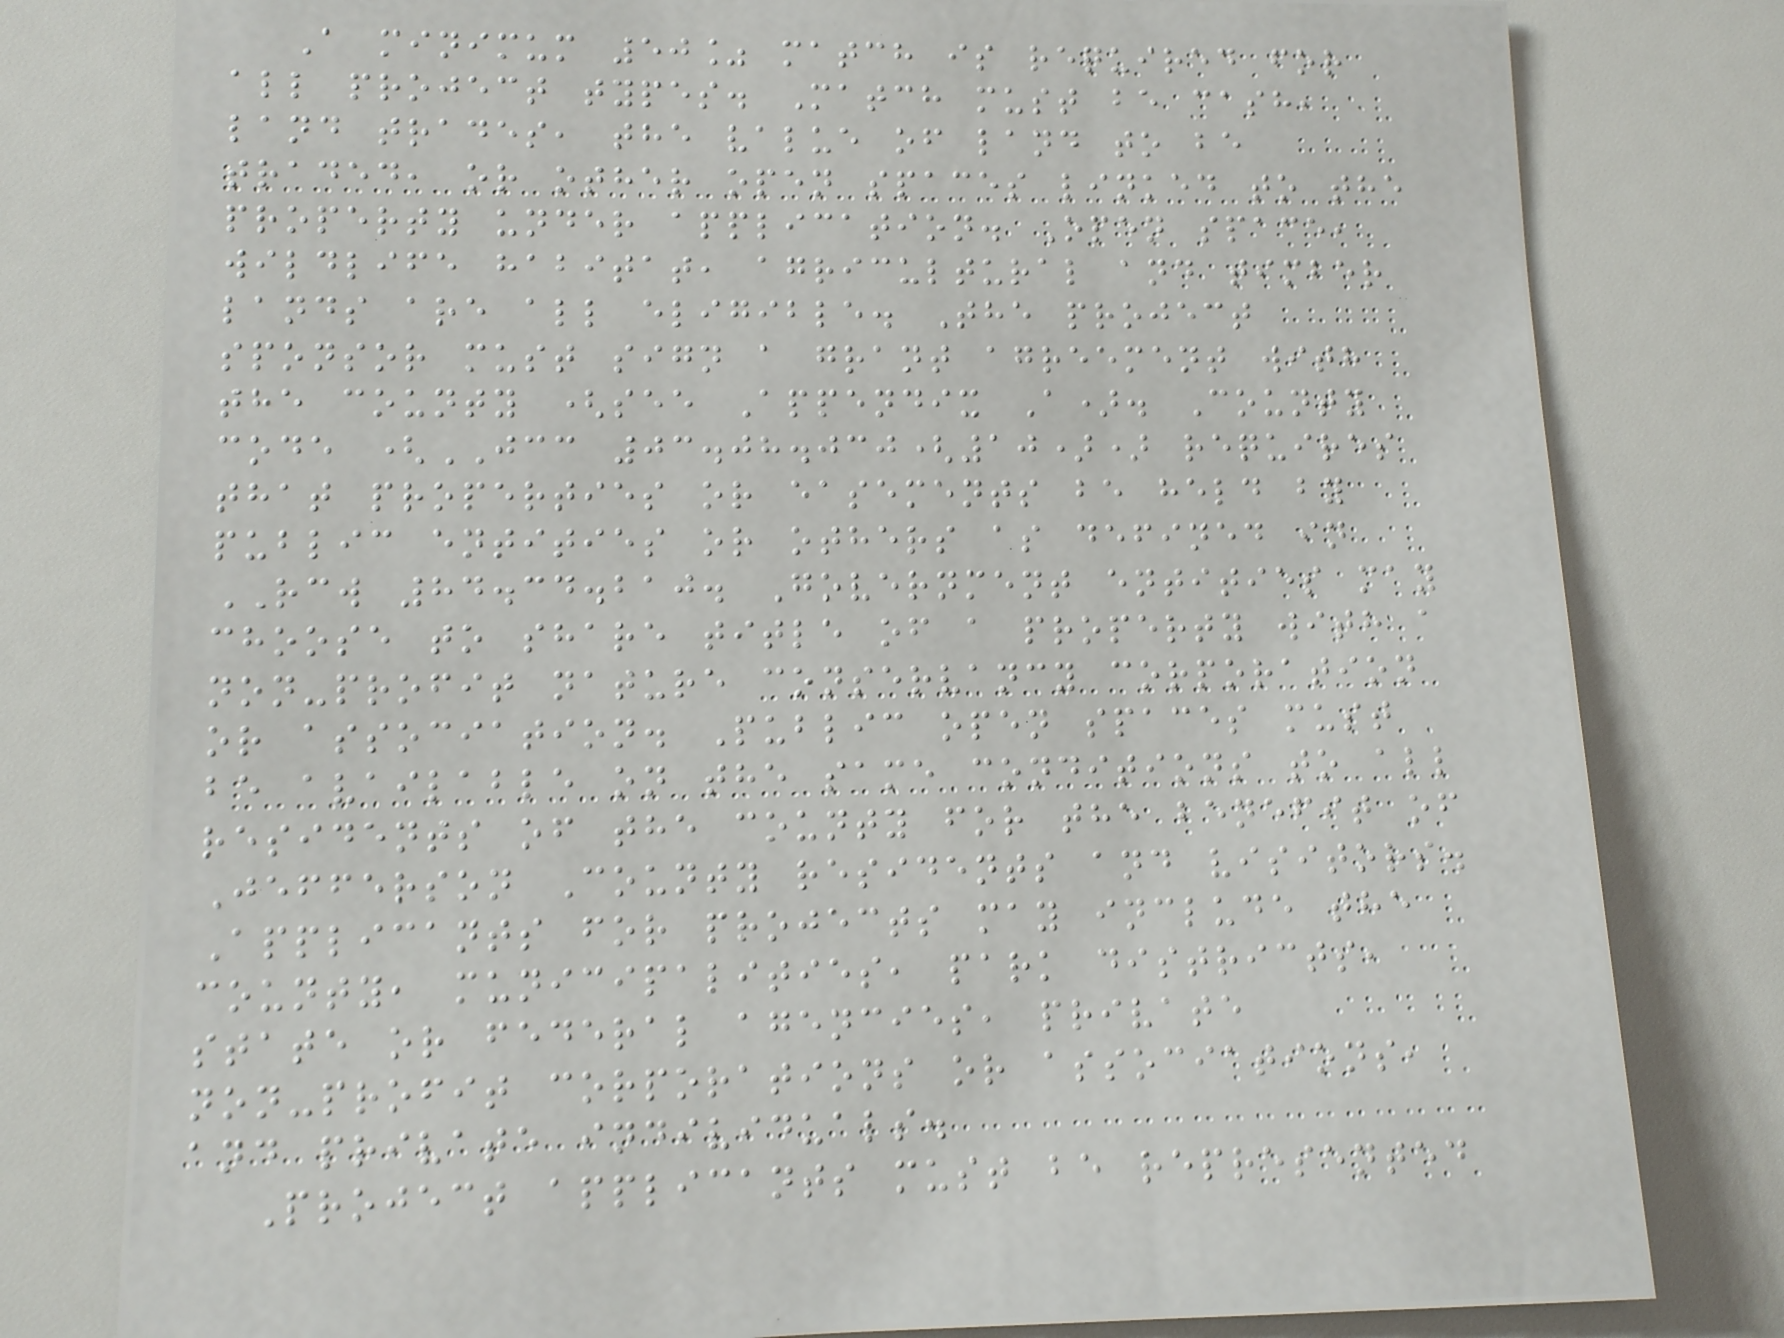A minimum 50% match is required for
all project types. Match must be cash,
land trades, the value of land to be
traded, or other open spaces linked to the
property under application. Open space,
wildlife habitat, agricultural and timber
lands are all eligible. The project
sponsor must sign a grant agreement with
the county (see Appendix A). County
code (JCC 03.08.030(10)) requires
that properties or easements be held by
public entities or others as defined in
RCW 84.34.210. Government entities may
choose to share title of a property with a
non-profit nature conservancy corporation
or association. Public open spaces must
be available on the same conditions to all
residents of the county for the benefit of
Jefferson County residents and visitors.
Applicants for projects may include the
county, municipalities, park districts,
state or federal agencies, private
non-profit corporations or associations,
and private individuals.
Project applicants must be represented
